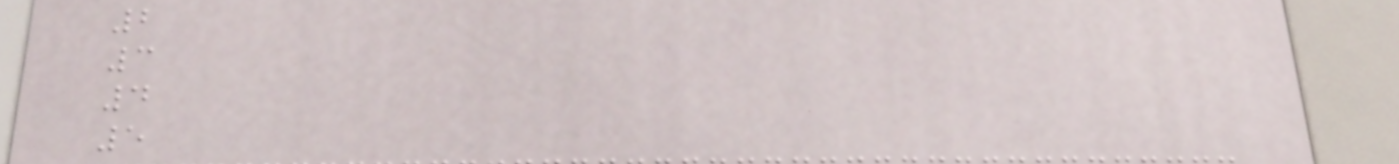2
3
4
5
